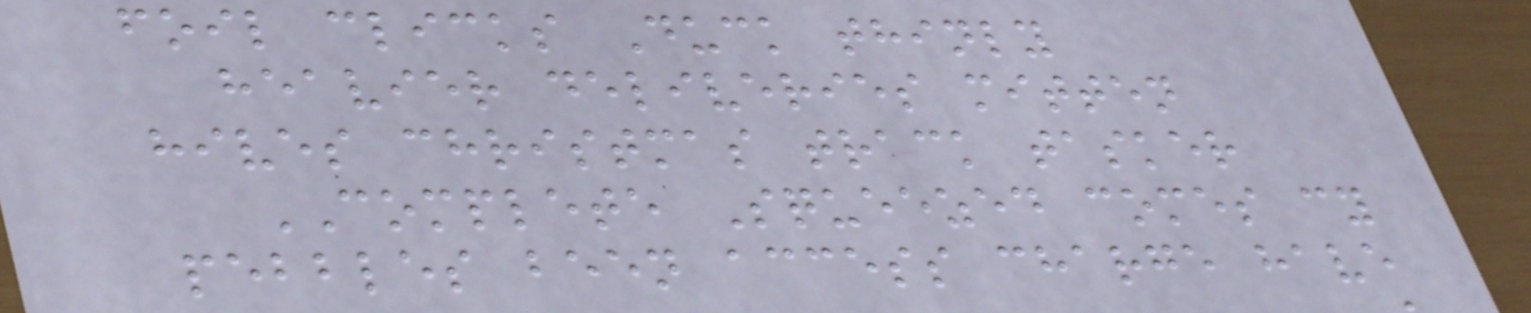foil clicks Duck thinly
heavier deliveries mitten
hives christmas track tasker
COMPLETE Squeezed comes cy
pebbles been access charge have
